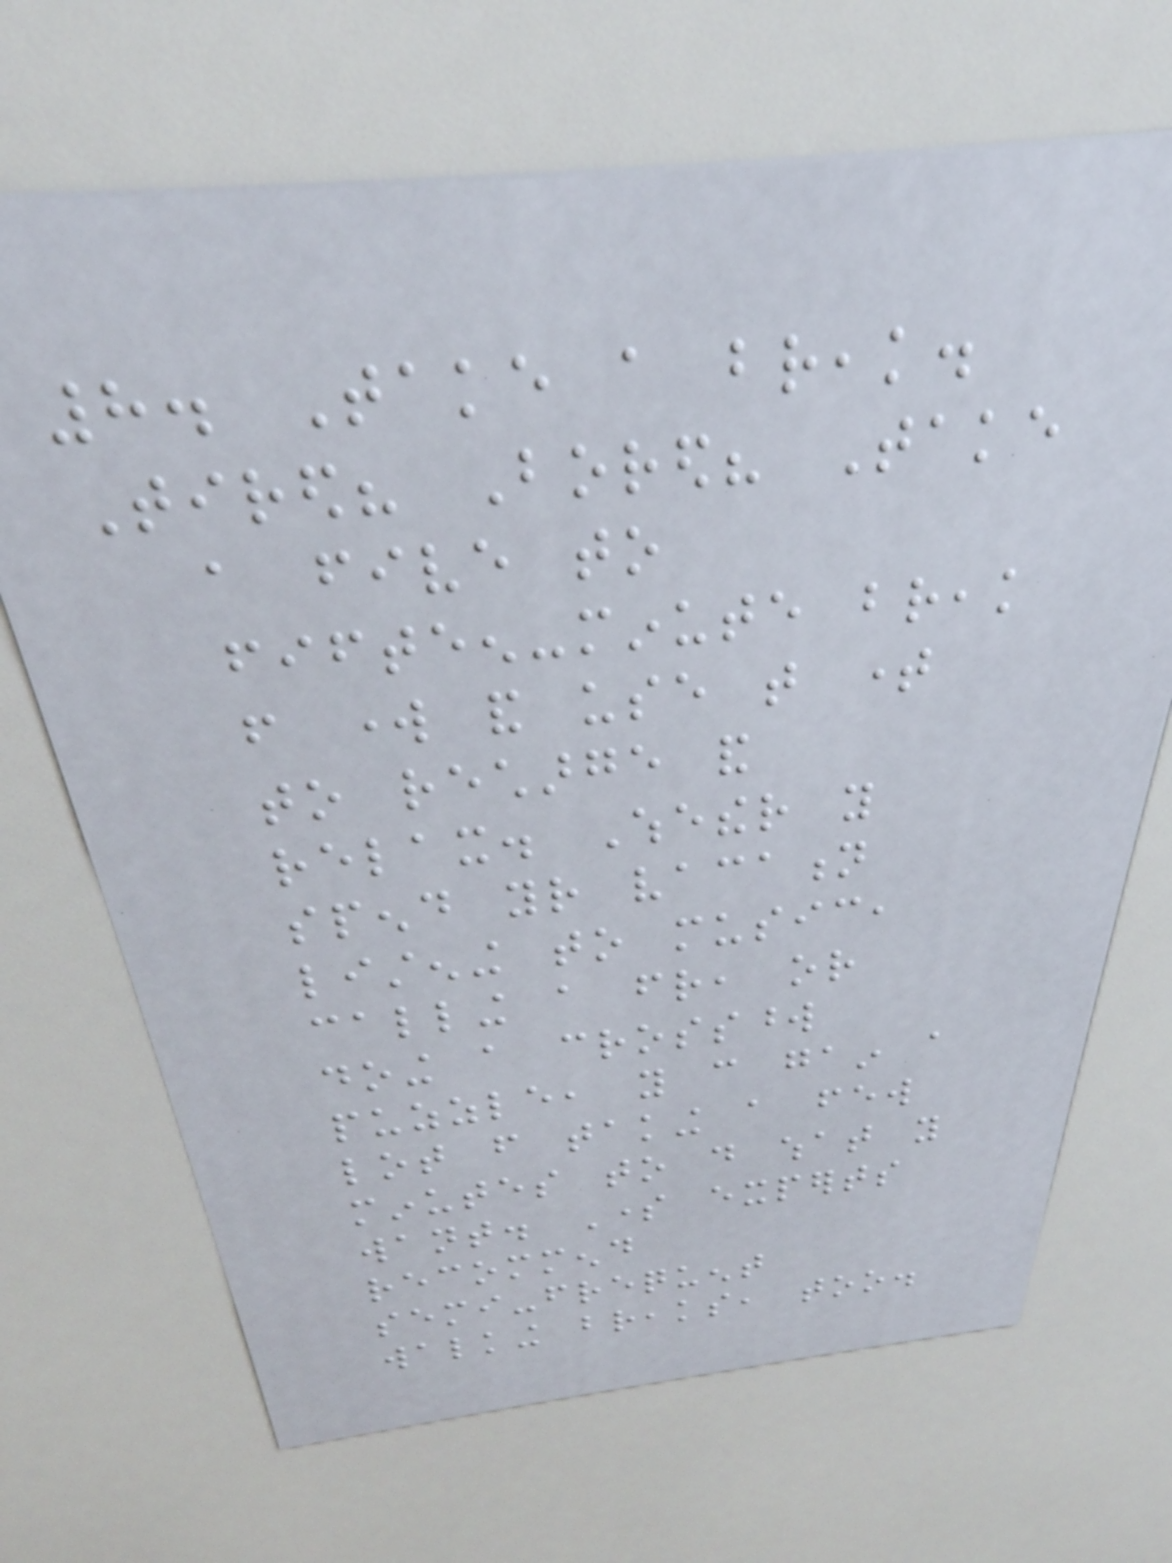8. Take a break.
Tired? Bored? Take
a five to
fifteen-minute break
from work and use that time
to recharge and
relax. Whether you
spend your vacation
listening to music,
calling a friend, or
doing a crossword
puzzle, you can gain a
lot from taking a few
minutes to do what you
want. Some experts
recommend
semi-frequent
walking breaks, too.
